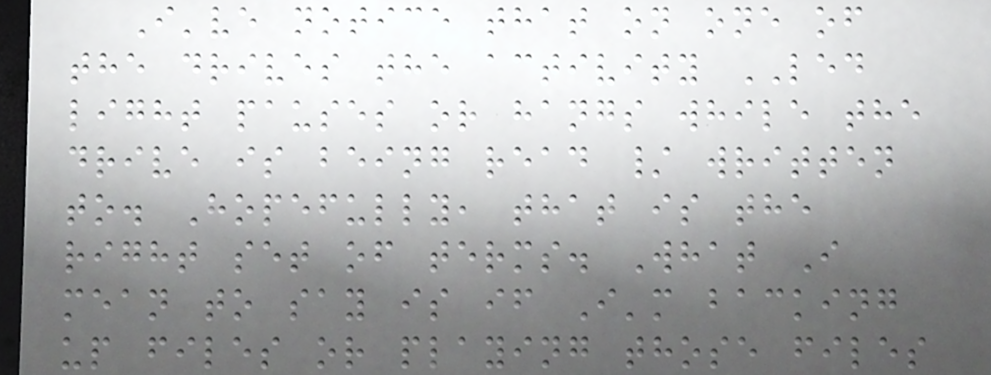I've notice that on one of
the drives the activity LED
light pauses or hangs while the
drive is being read / written
to. Hopefully, that is the
right set of terms. What I
mean to say is if I'm backing
up files or playing those files
